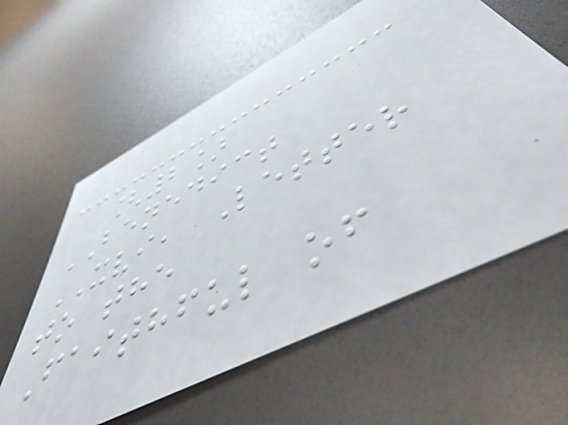[2]
BENEDICT
XVI, Letter
to the
Faithful of
